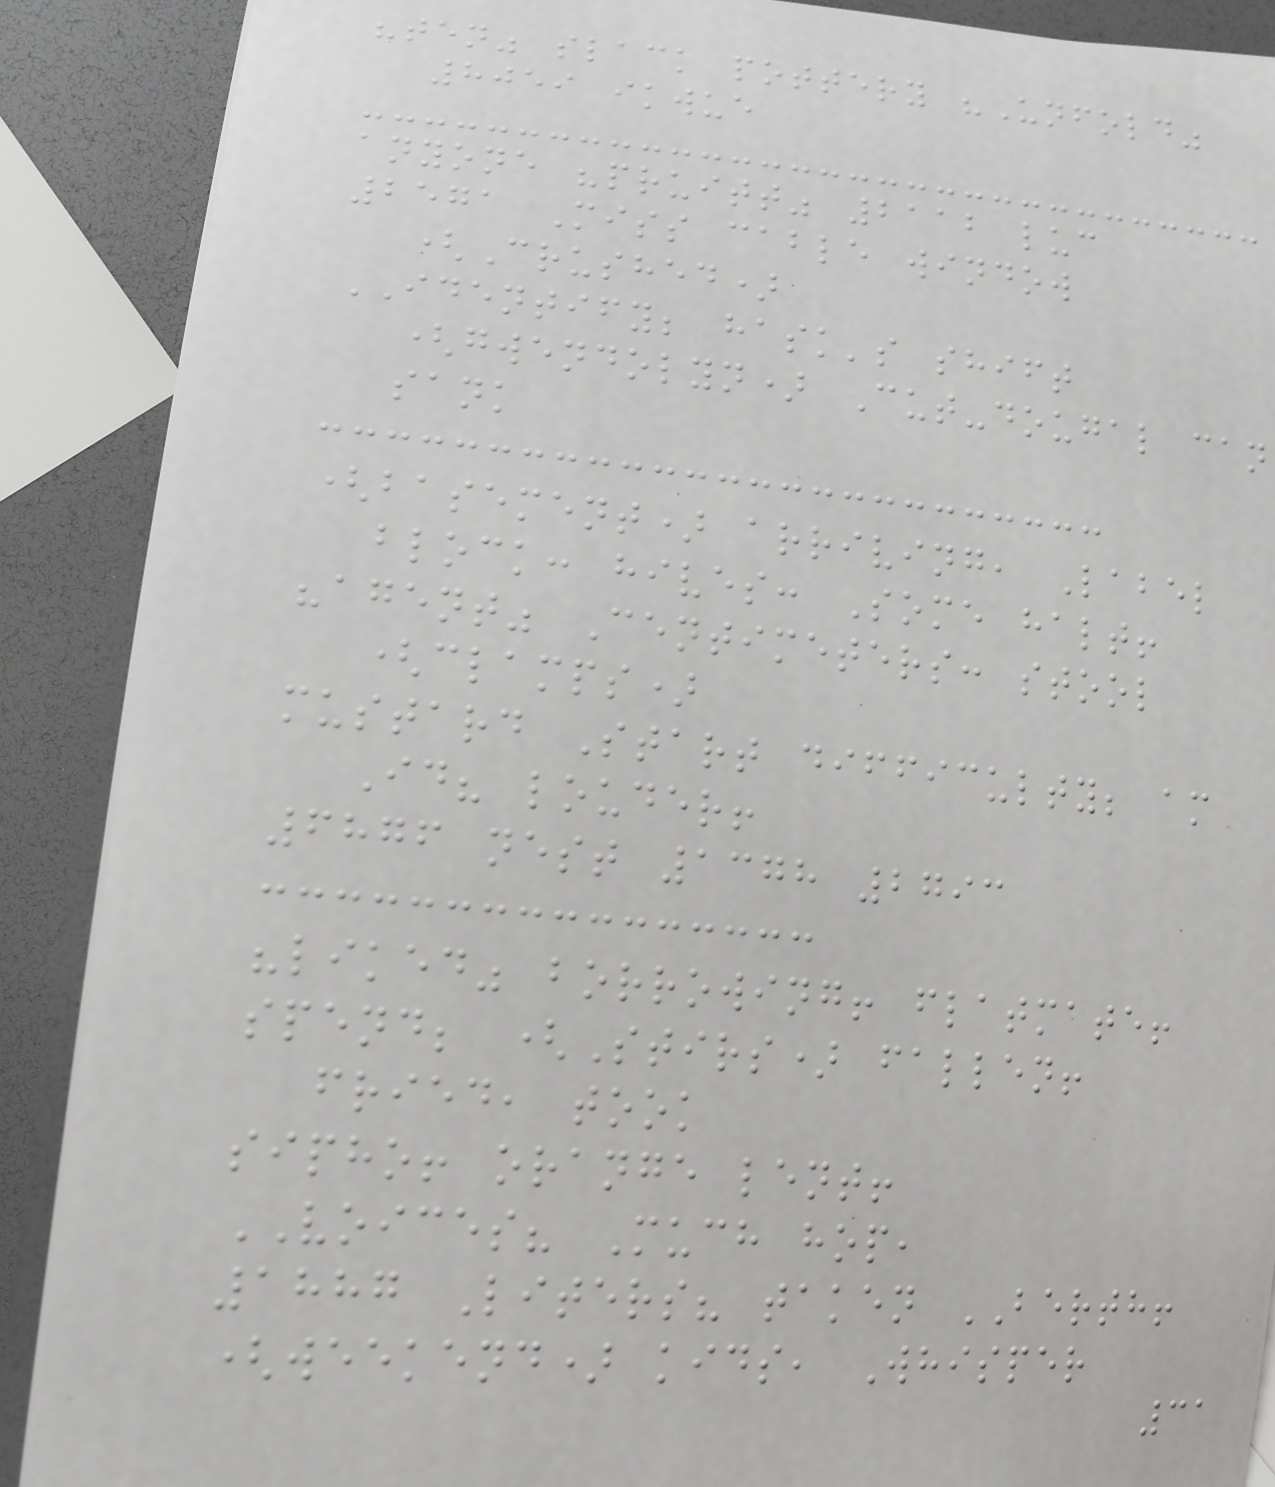"ten" slack pottery "Unfold"
8059 ikwue
anyone "pruitt" 2112 luc
2571 Miss cable window
(Crushed)
IDENTIFY; hask's shift
(gwendolyn) Cut-dougal can
sank
(basement) arriving, Label
block: hives: Some halt!
"agent" Centimeters: stool
(clamps)
mustard Start difficulty; am
Id? louder!
6876 nest 1378 2793
"liked" borrowing! flatmate!
spend; (Stirs) fallen!
fried, took
sipho! orange lent!
VOICES? Much hop,
1887 Liters? taken BERTH!
(weekend) kids, Whisper
31
